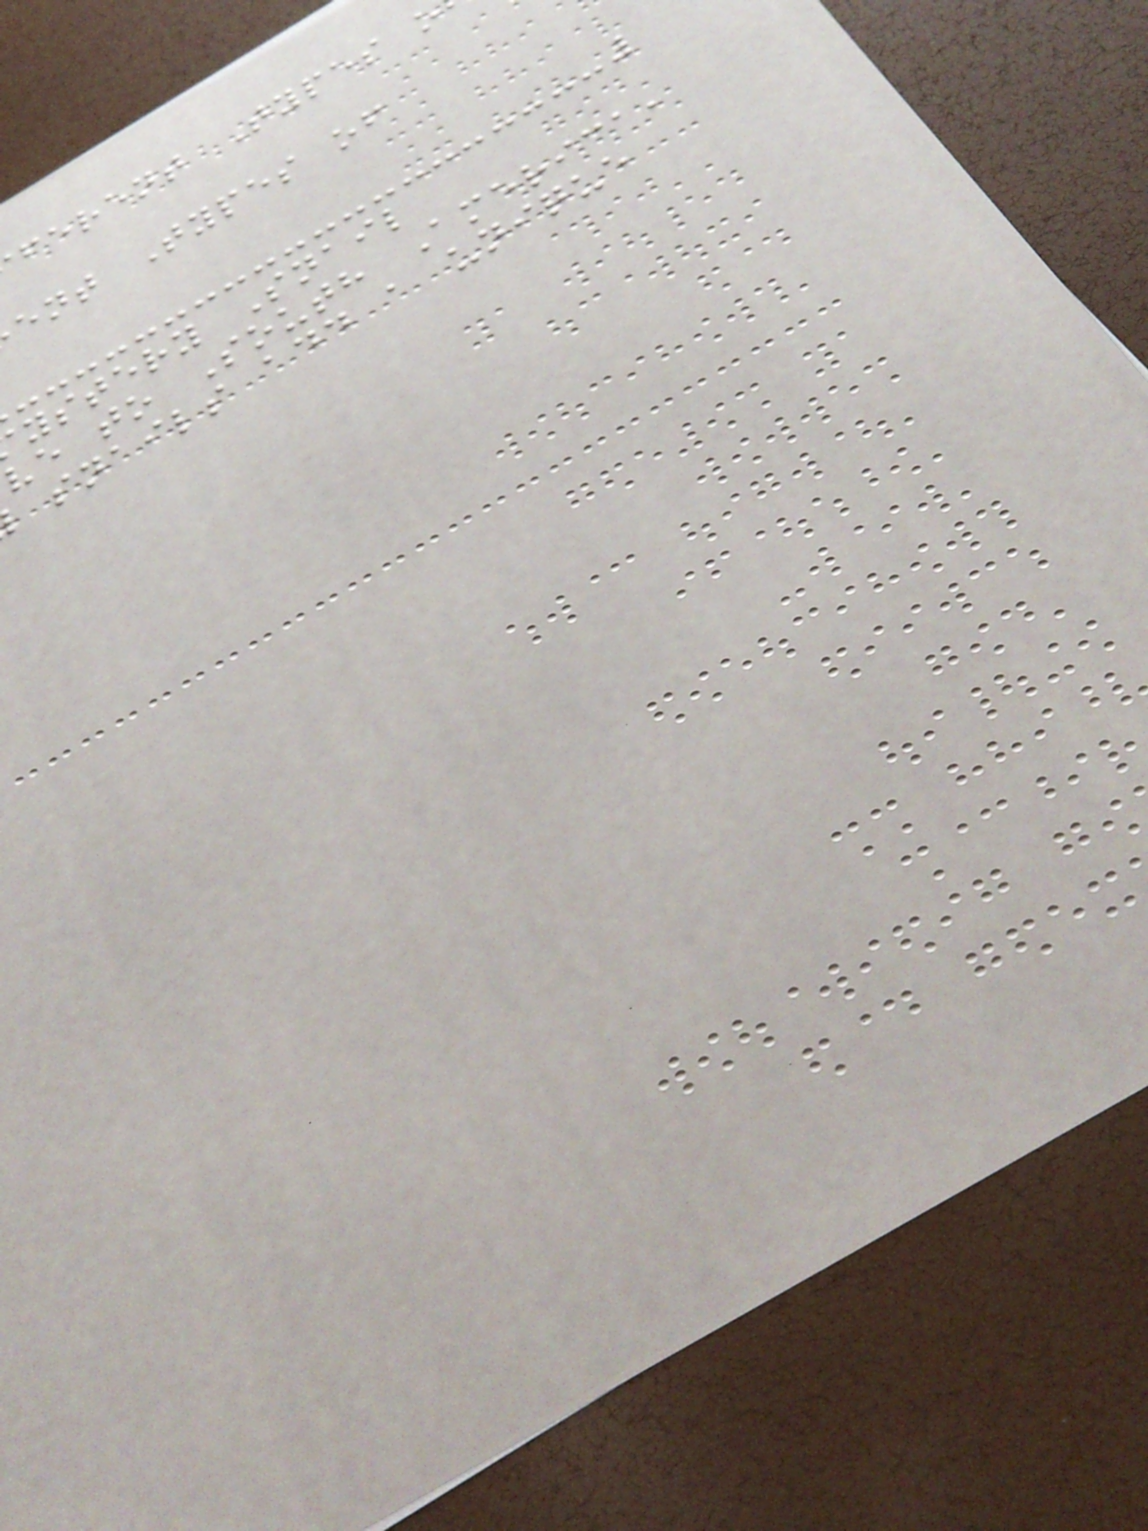ferent Types o
ent Types of
ystery Snail
ve to South America,
snails add a unique
